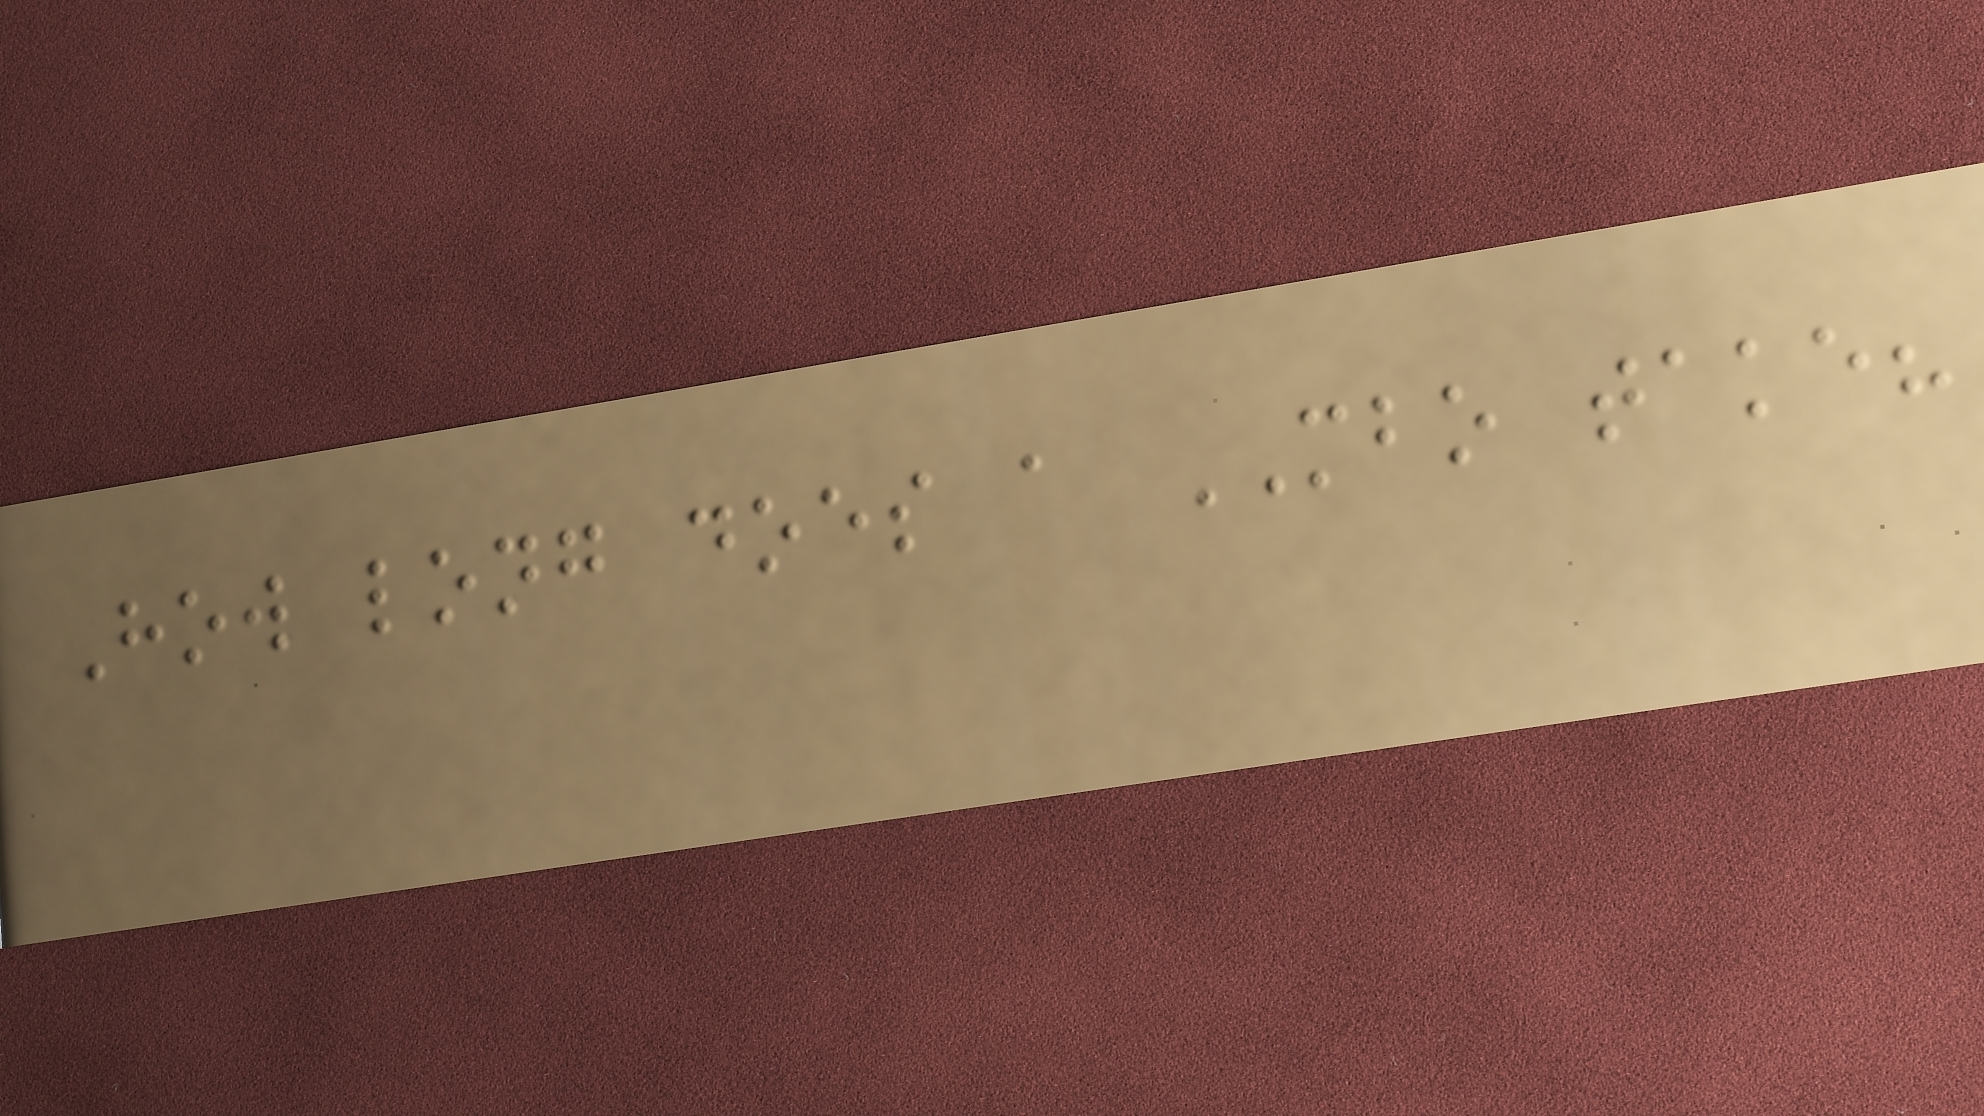How long does a MBO take?
